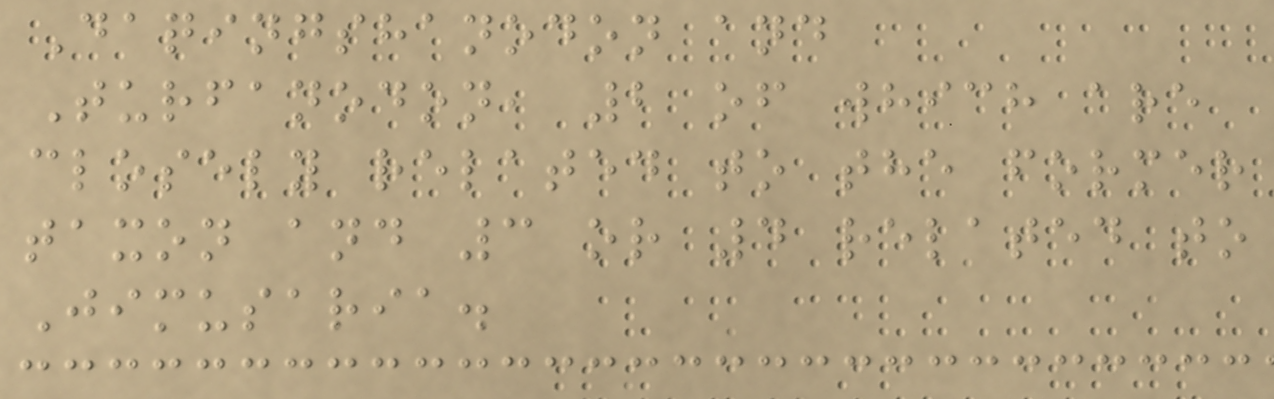Daqingshanodon and
Turfanodon, 2 of which are
closely related to the former
taxon and 3 or 4 related to
Jimusaria.
